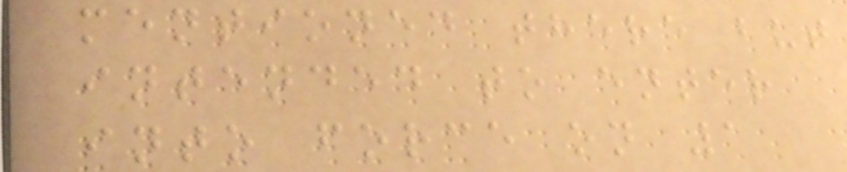mentioned there but
intended to enter
into force on 1
